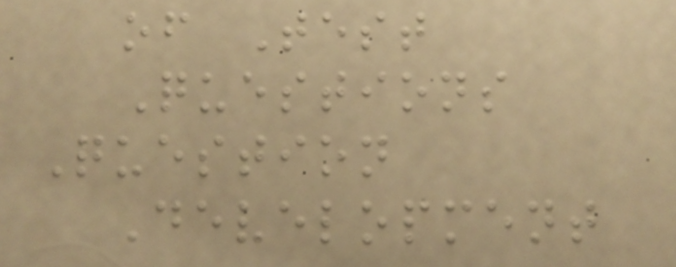of Test
Questions
Question
Development
